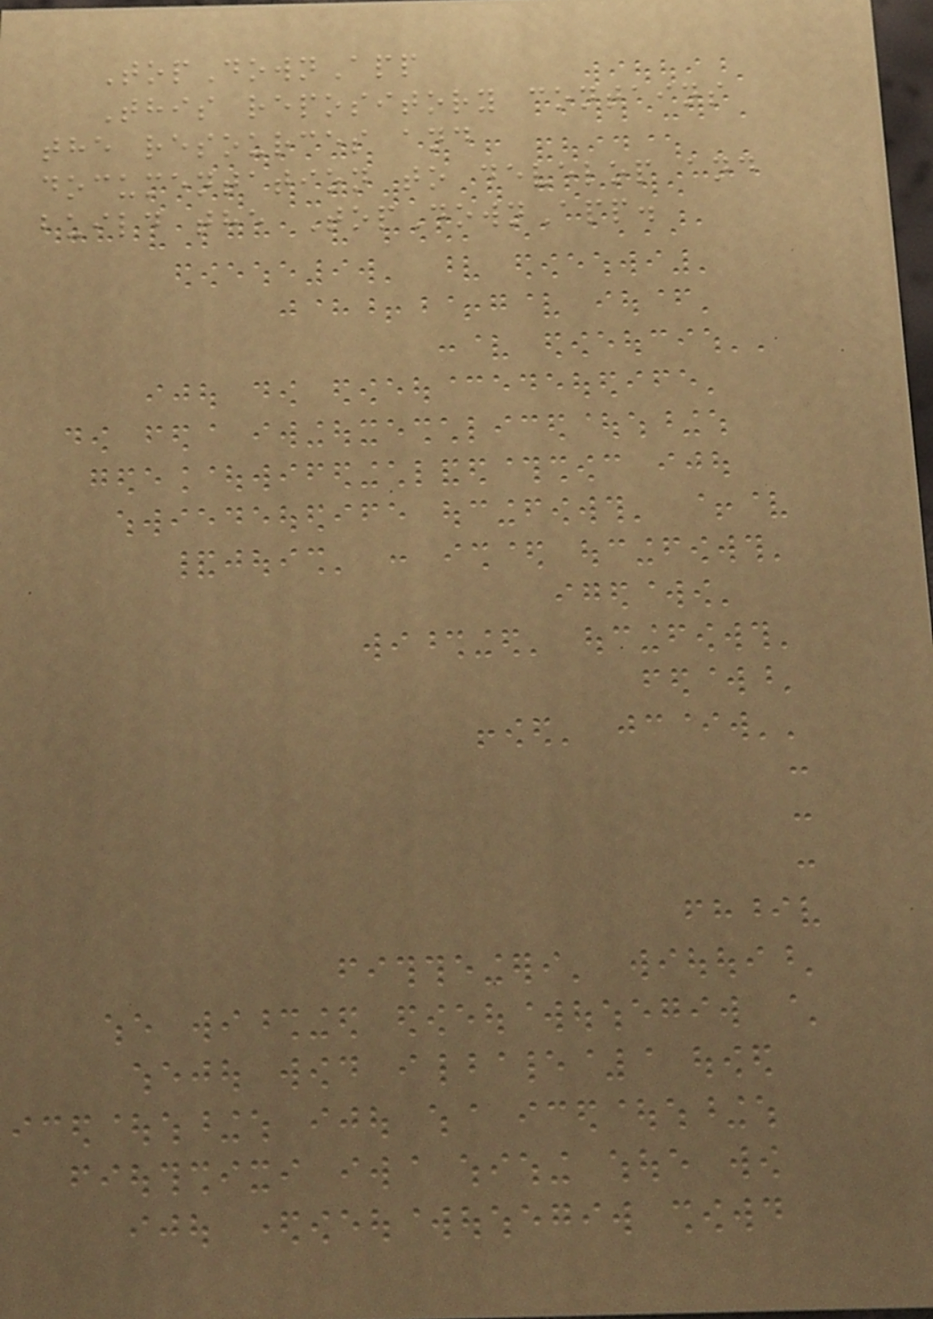TopDownApp
This repository contains
the resources and
documentation to develop and
build the TopDownApp.
